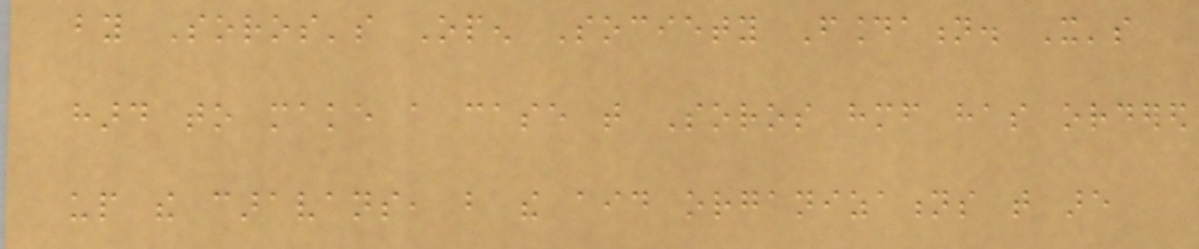by Soros's Open Society Foundation. It's
hard to make a case that Soros himself has ordered
up the caravans, but the aid organizations that are
